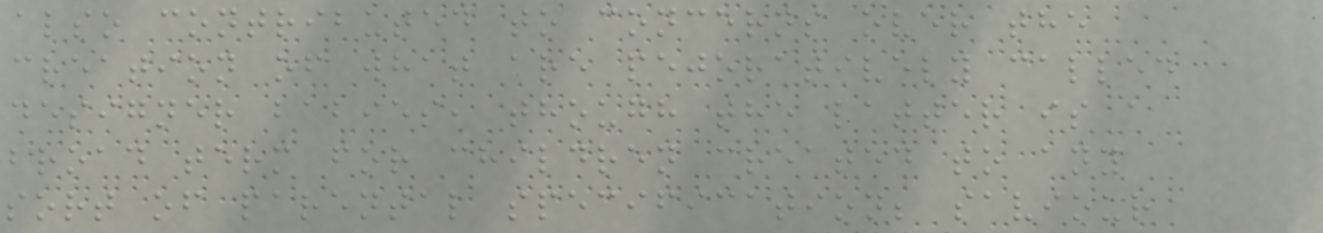also contributed to concerns over the
creation of what are pejoratively called
designer babies, though the latter is a
broad term for children created to any
sort of parental specification; saviour
